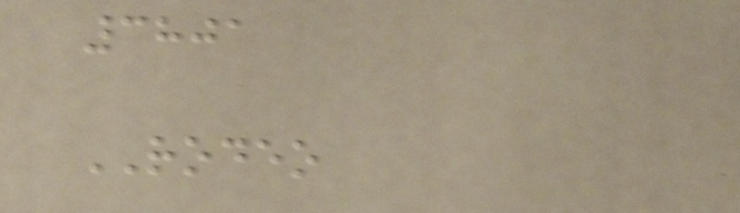3801
RODEO
